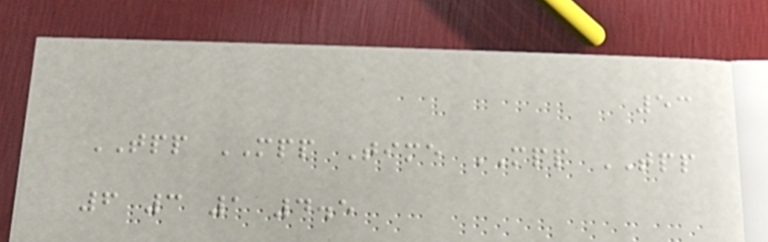53
TPP MPP Time MPP TPP
6 3 1 4.5
